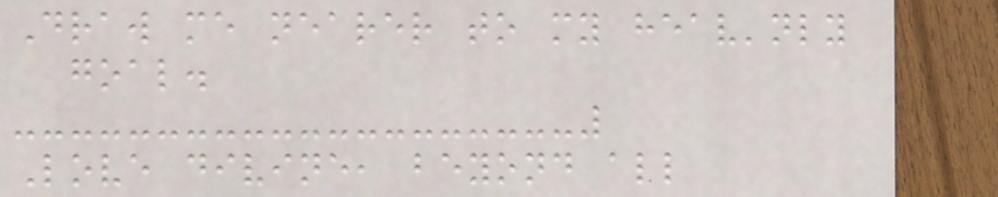Draw me nearer to my heav'nly
goal.
Love divine, beyond all
